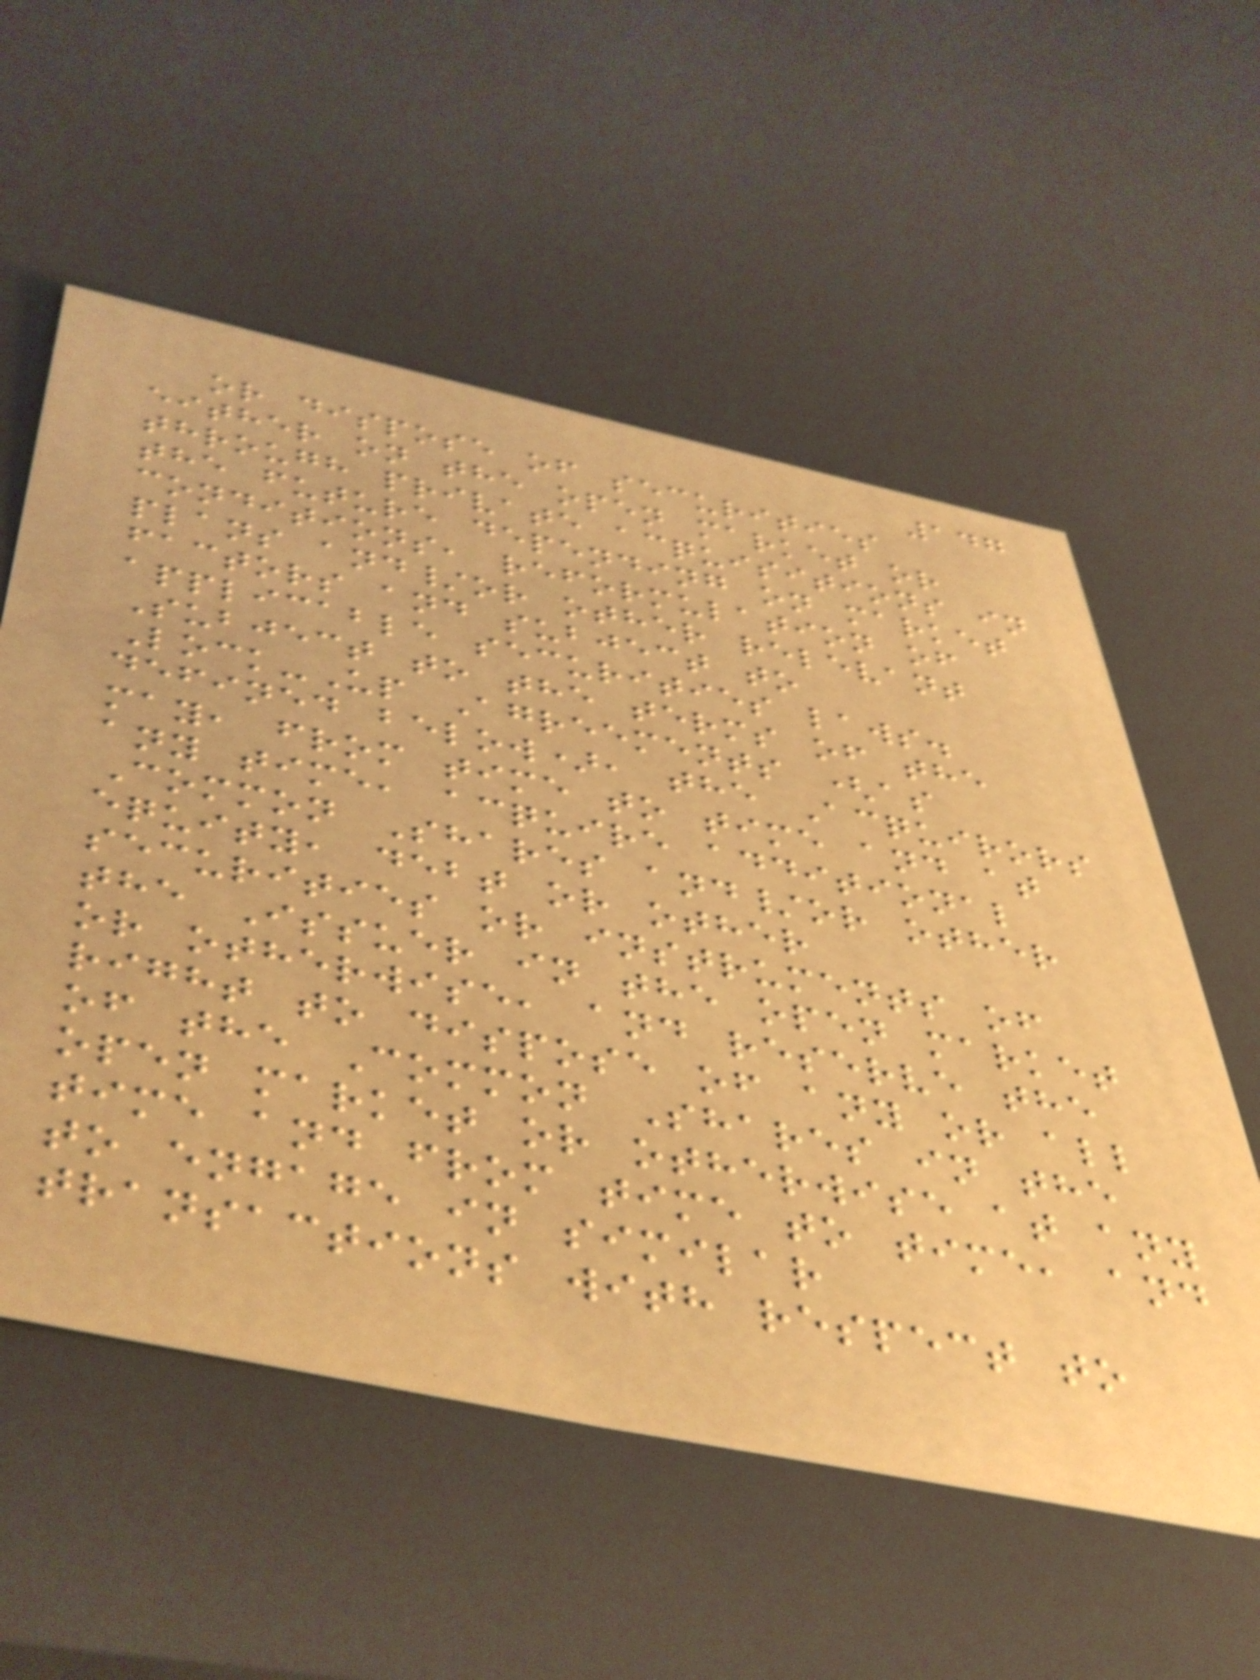147
or dispose of securities
either on the open market or
through private acquisitions in
the future depending on market
conditions, reformulation of
plans and/or other relevant
factors and subject to
applicable securities laws.
Subject to the terms of the
Lock-Up Agreements (as
defined below), the Acquirors
may, from time to time and at
any time, acquire additional
Common Shares and/or other
equity, debt or other
securities or instruments of
the Issuer in the open market
or otherwise, and reserve the
right to dispose of any or all
of the Common Shares in the
open market or otherwise at any
time and from time to time, and
to engage in similar
transactions with respect to
